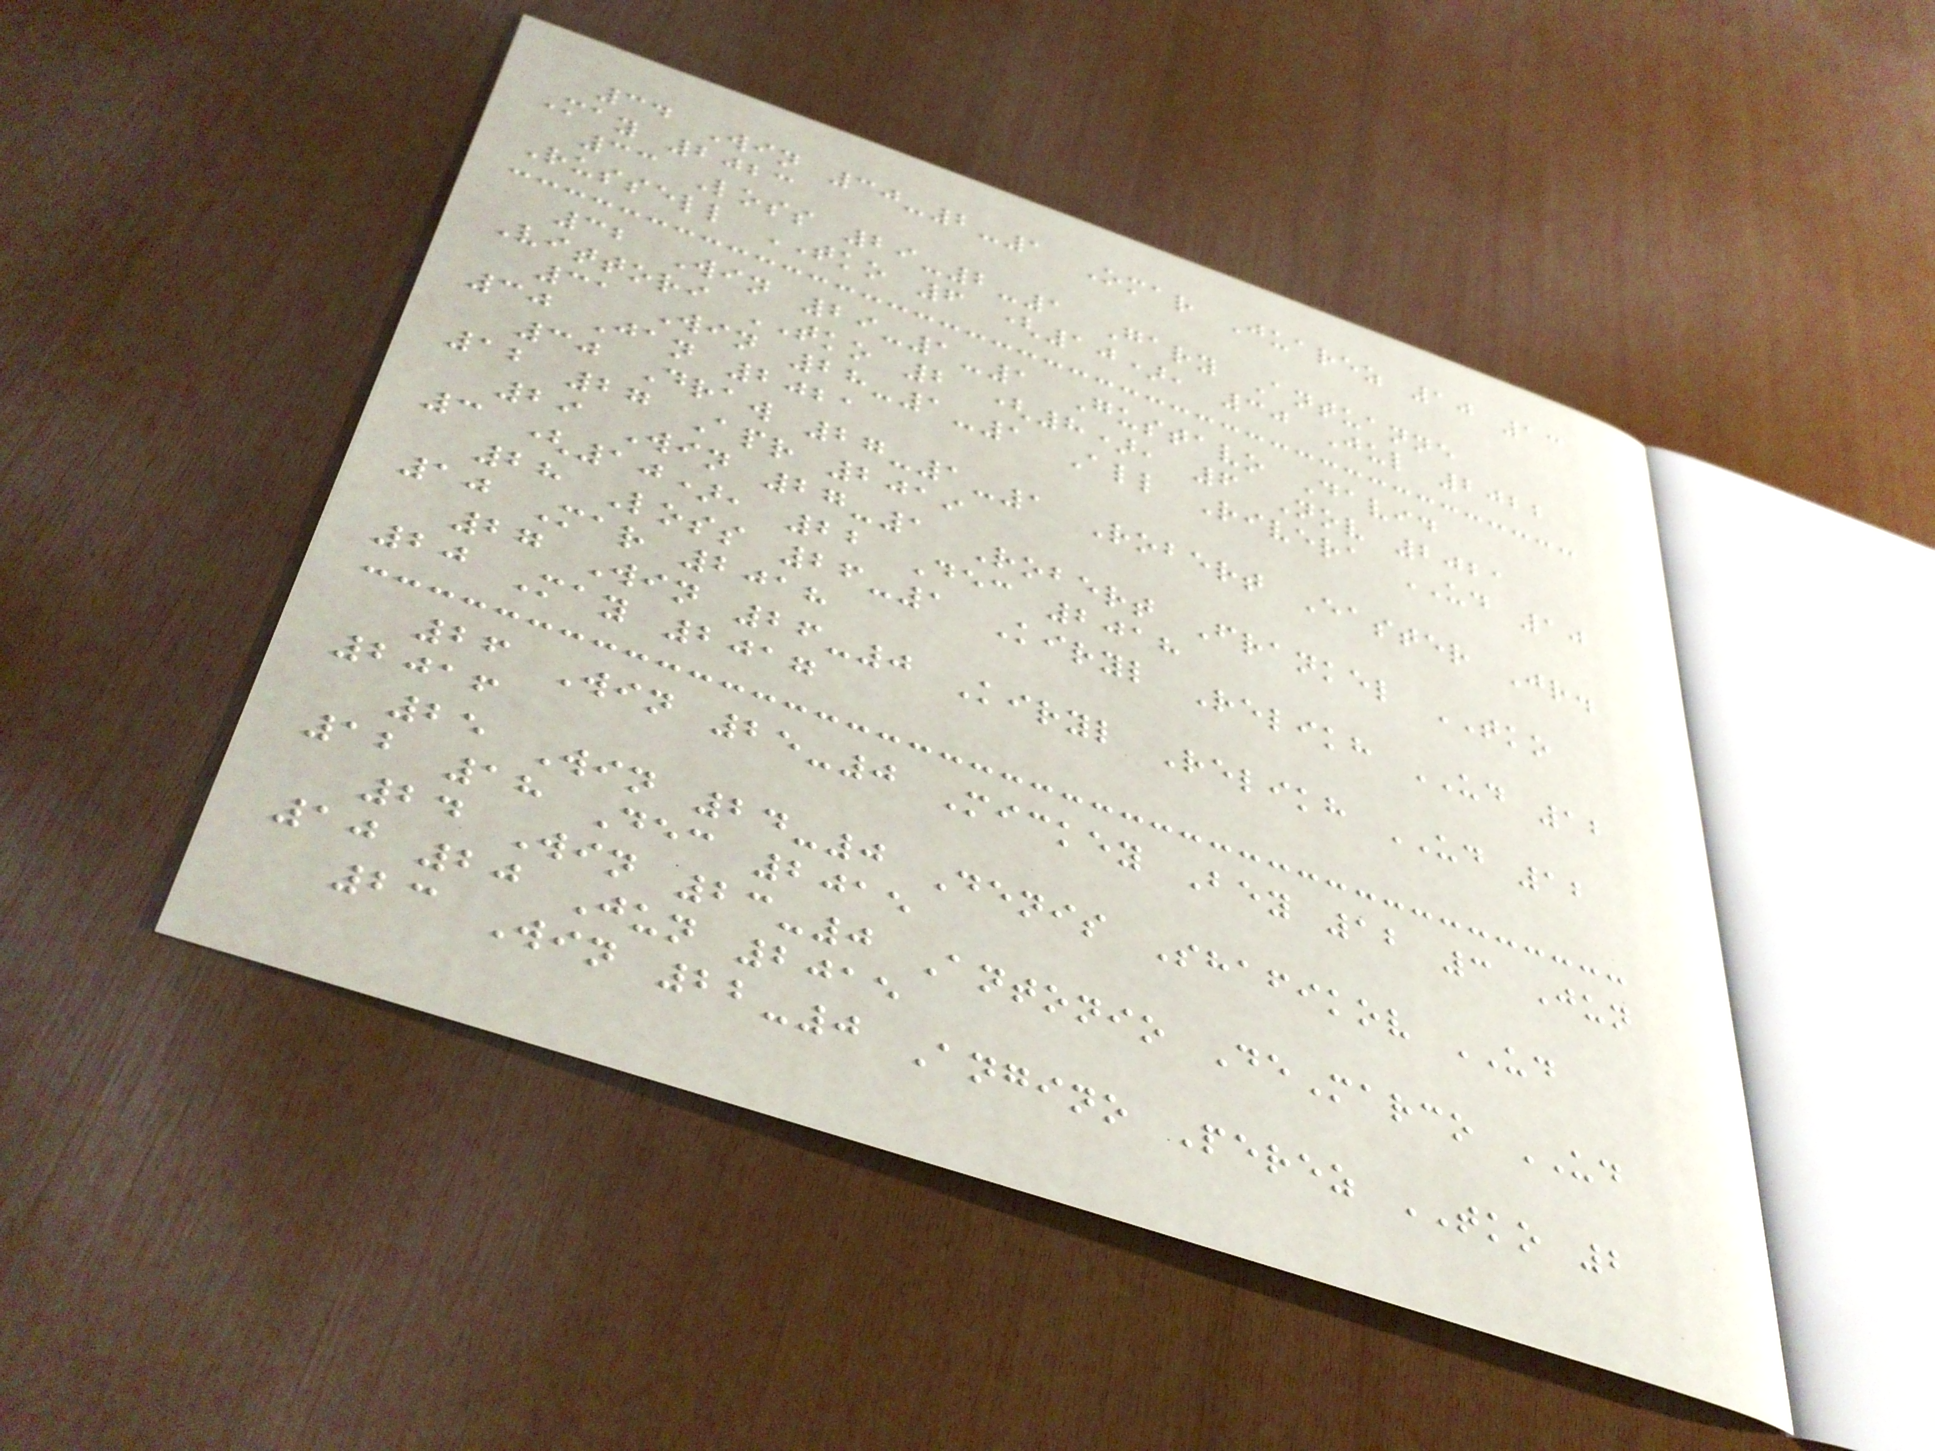34 Win 30-2-1 Omar Juarez 10 13
May 2023
33 Loss 29-2-1 Gary Antuanne
Russell TKO 6 (10), 30 Jul 2022
32 Win 29-1-1 Gustavo David
Vittori TKO 2 (8), 6 Nov 2021
31 Win 28-1-1 All Rivera UD 10
30 Jan 2021
30 Draw 27-1-1 Robert Easter Jr.
12 27 Apr 2019
29 Win 27-1 Robert Frankel TKO
3 (10), 22 Dec 2018
28 Loss 26-1 Kiryl Relikh UD 12
10 Mar 2018
27 Win 26-0 Kiryl Relikh UD 12
20 May 2017
26 Win 25-0 Mickey Bey 12 3 Jun
2016
25 Win 24-0 Denis Shafikov UD
12 18 Dec 2015
24 Win 23-0 Antonio DeMarco UD
10 20 Jun 2015
23 Win 22-0 Angino Perez TKO 2
